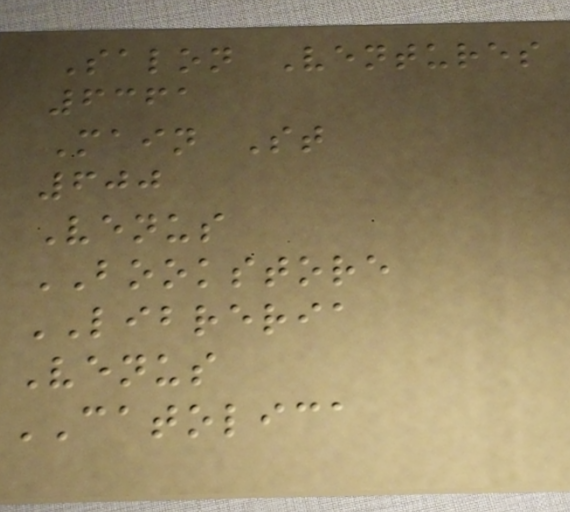Salon Ventures
6361
Main St
600
Venus
BOOKSTORE
LIBRERIA
Venus
CATOLICA
